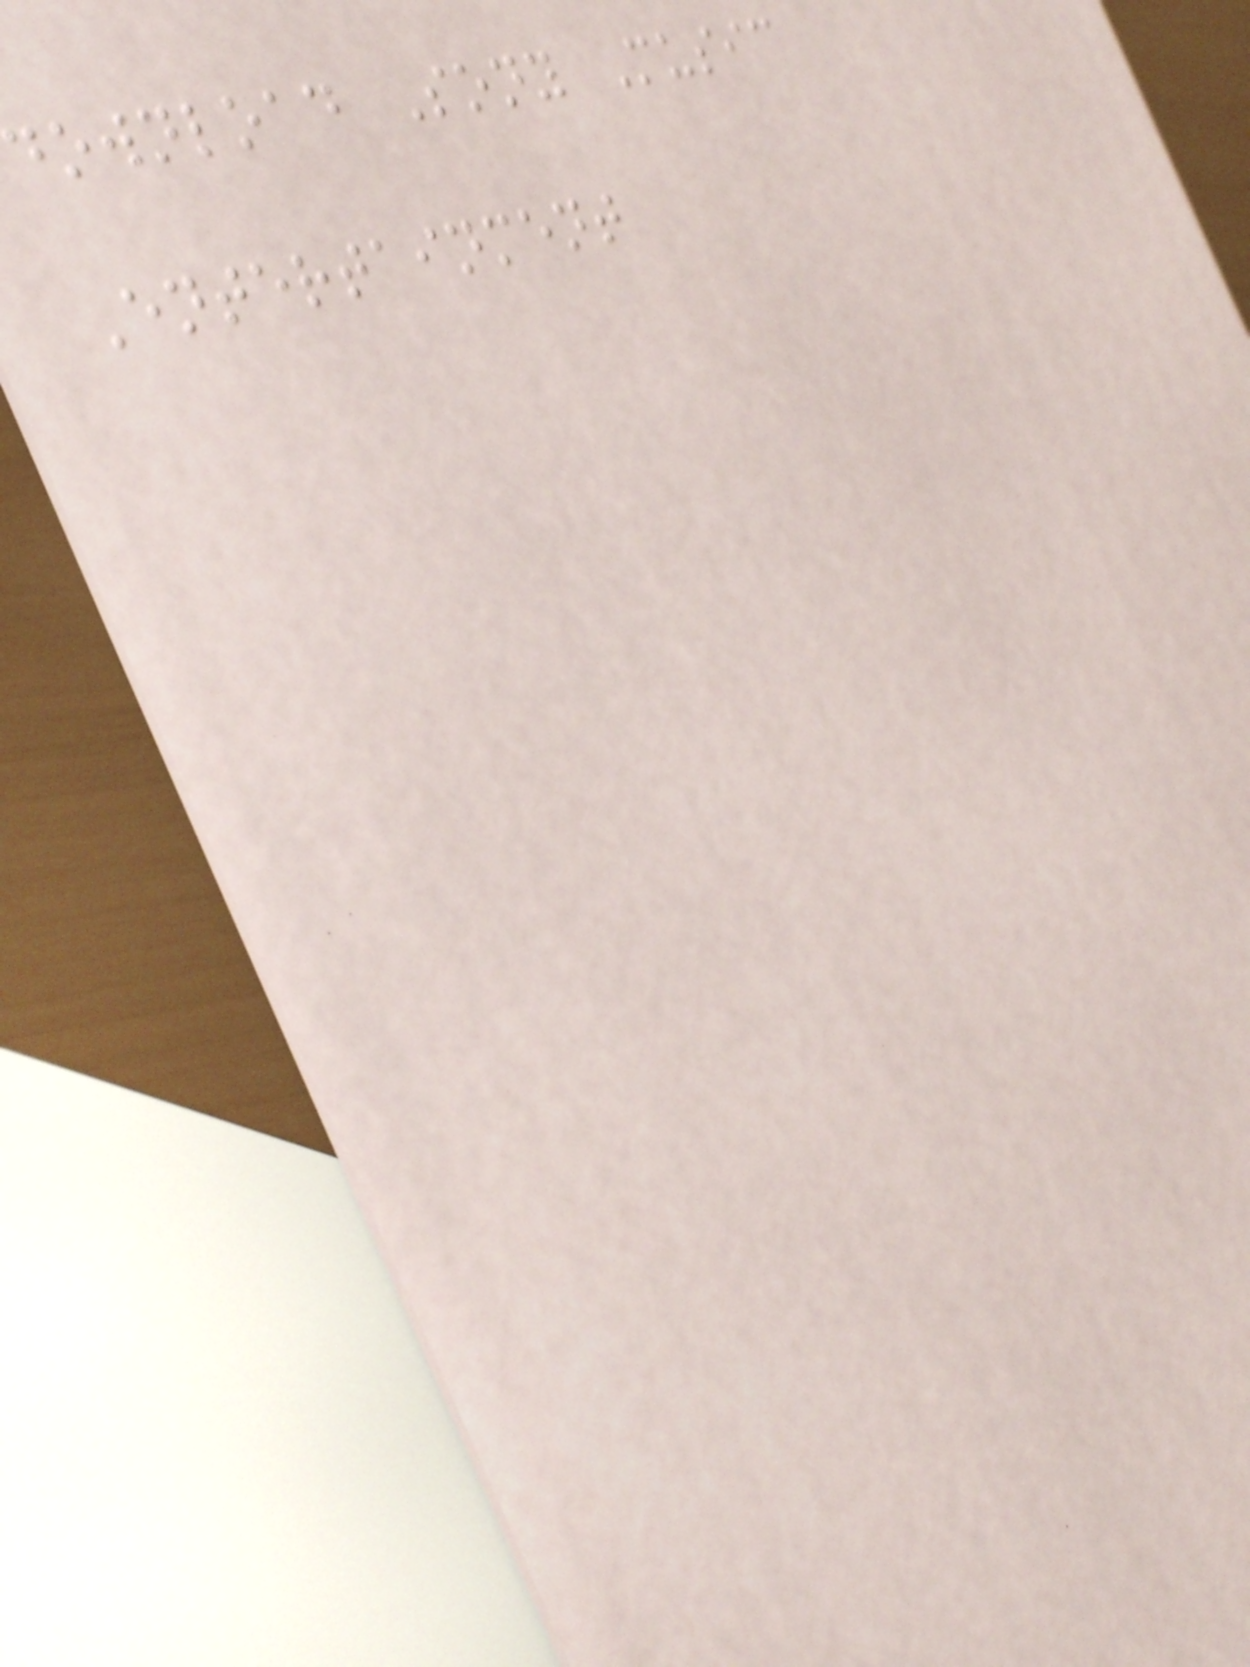download Sony Music
Entertainment
